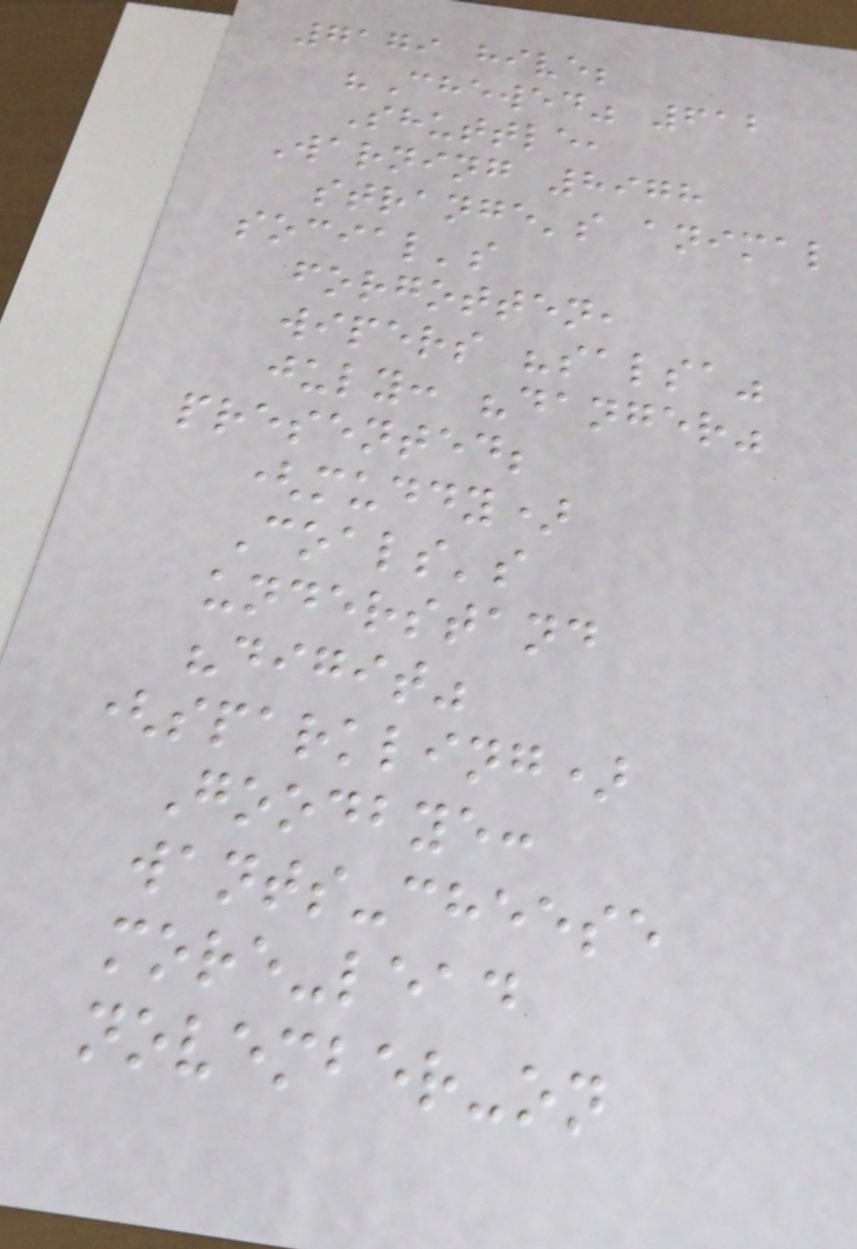7179 hive;
"Chewed" 612
Shuttle,
Warning 8978
strange's animal
social's
forgotten,
wipers "salsa"
july: "danger"
presented;
(muddy)
Coals's
understand
"digit"
(sparkling)
Goodbye:
wants-cheese
more-lead
november-on
